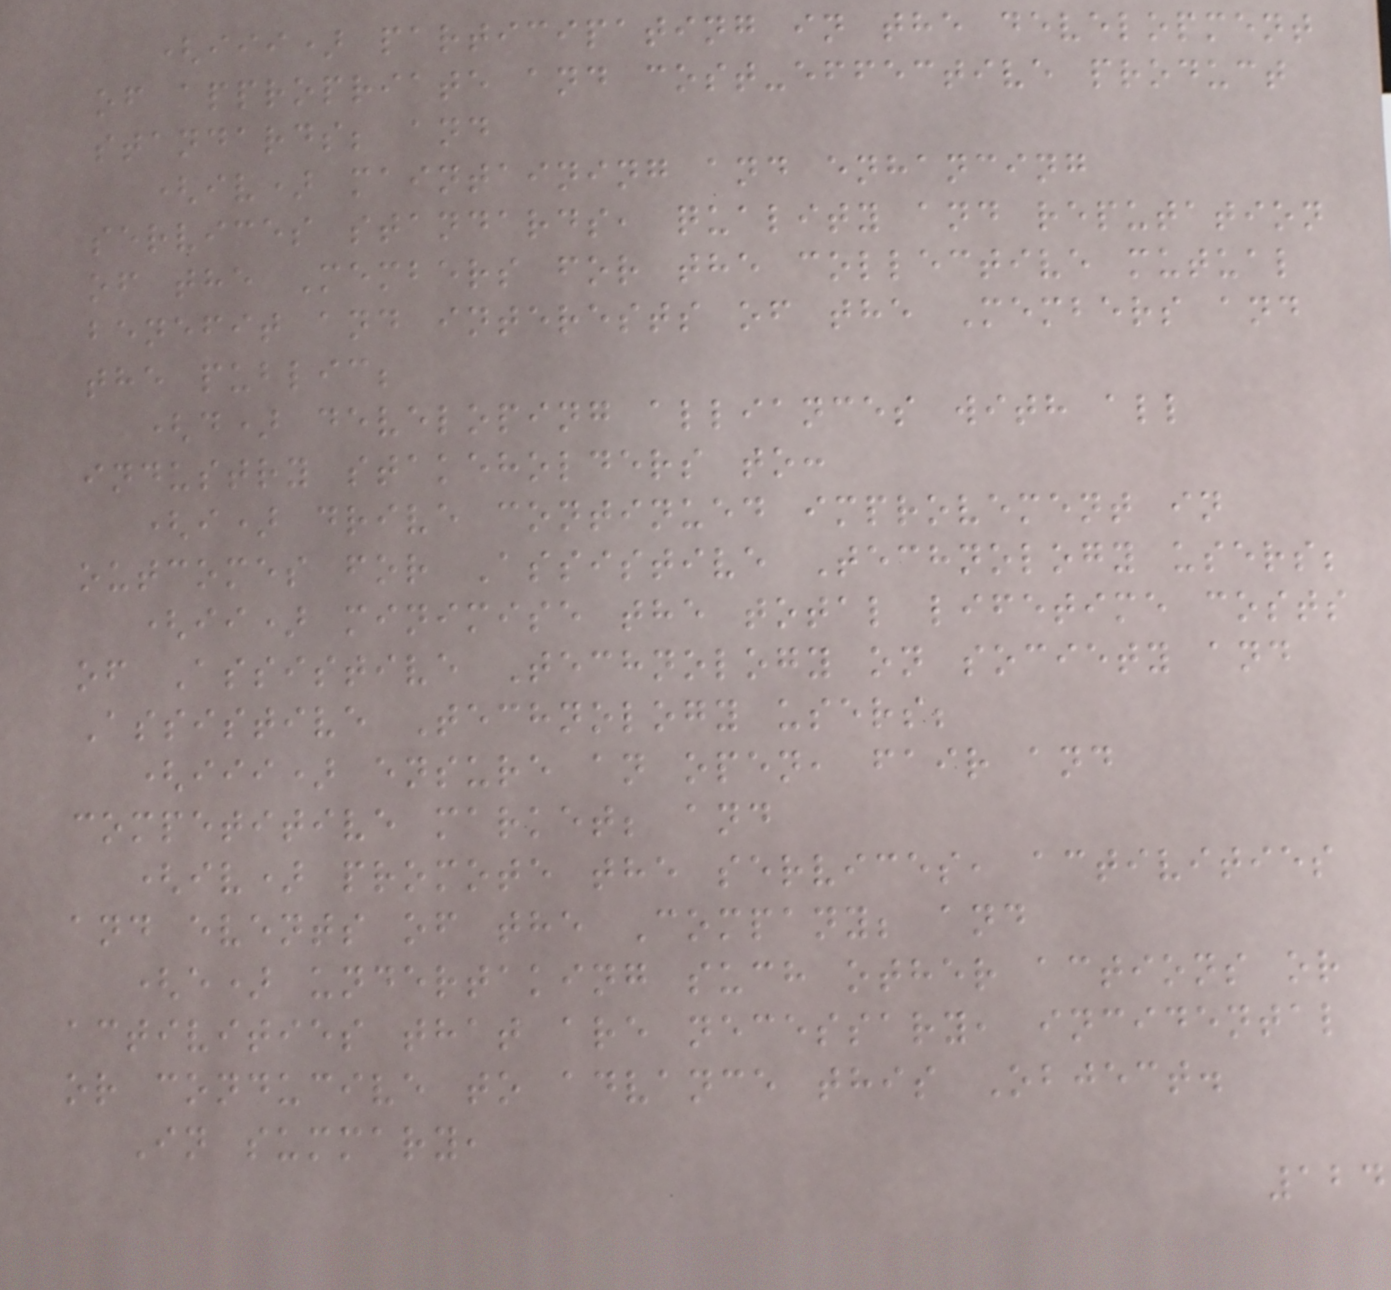(iii) participating in the development
of appropriate and cost-effective product
standards; and
(iv) maintaining and enhancing
services standards, quality and reputation
of the Members for the collective mutual
benefit and interests of the Members and
the public;
(d) developing alliances with all
industry stakeholders to:
(i) drive continued improvement in
outcomes for Assistive Technology users;
(ii) minimise the total lifetime costs
of Assistive Technology on society and
Assistive Technology users;
(iii) ensure an open, fair and
competitive market; and
(iv) promote the services, activities
and events of the Company; and
(e) undertaking such other actions or
activities that are necessary, incidental
or conducive to advance this Object.
In summary,
124
